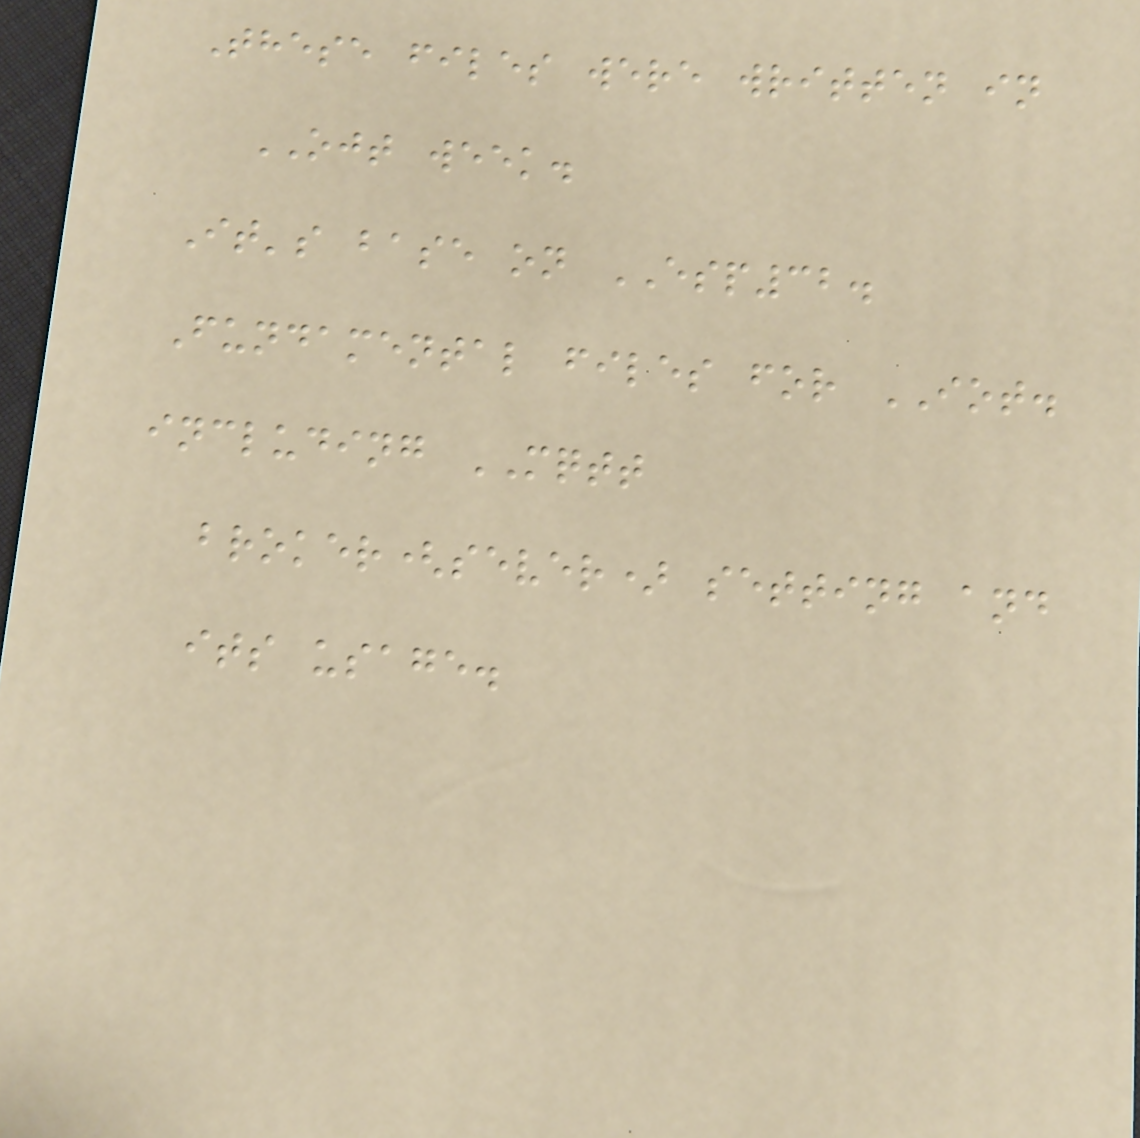These files were written in
OJT week.
It's base on ESP32.
Fundamental files for IOT.
including MQTT
broker(sever) setting and
its usage.
